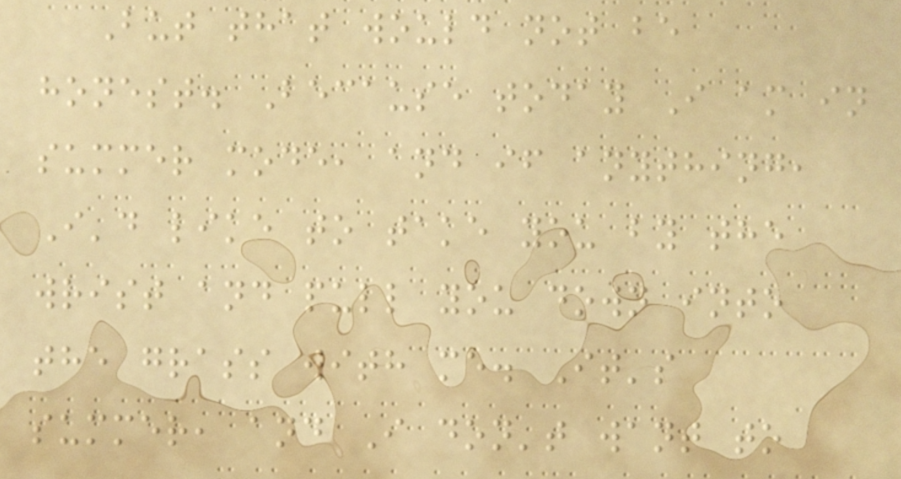But that would not be
honest. Because today I am in
summer mode, and if anything,
I'd like to take you by the
wrist and pull you down into
the grass with me. It's
summer, and I don't want to
